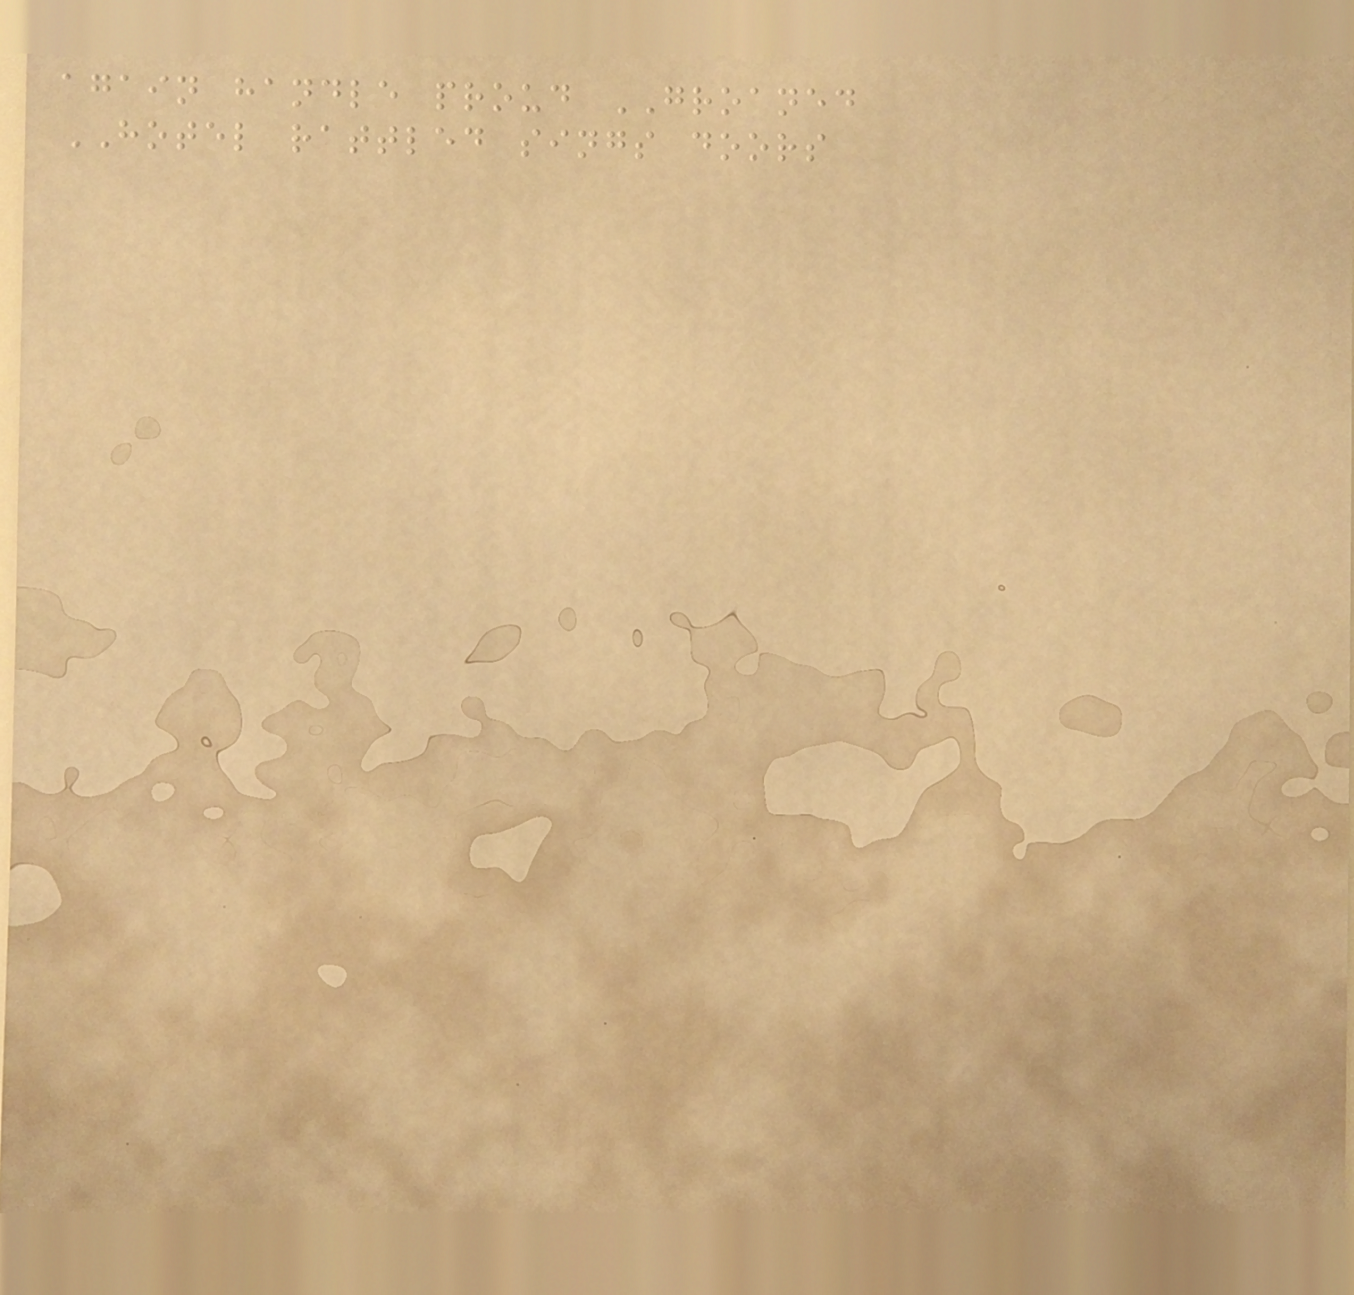again handle proud GROANED
HOTEL rattled sings doors
